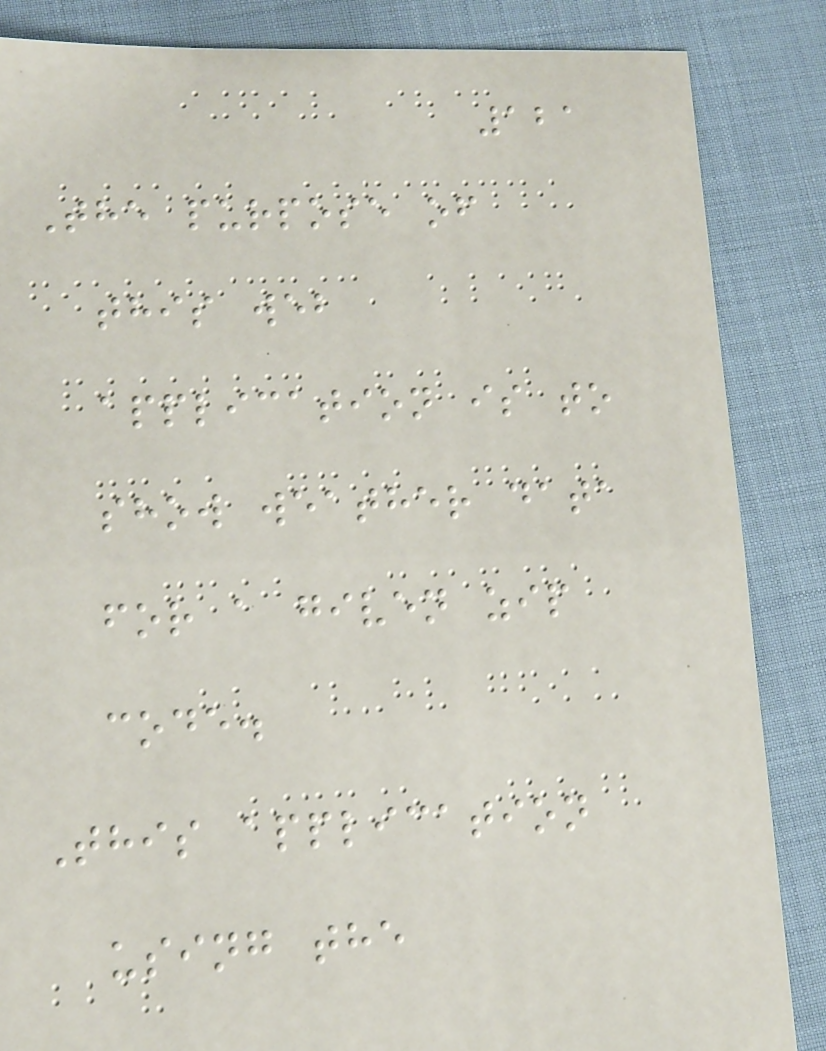121
The purpose of
this web
application is to
show weather data
for a given zip
code.
This application
using the
